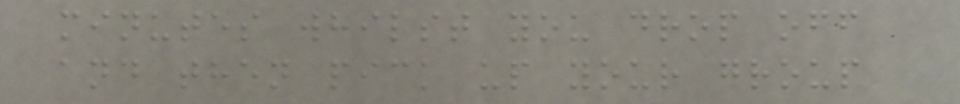minutes whilst you drop off
and then pick up your group
